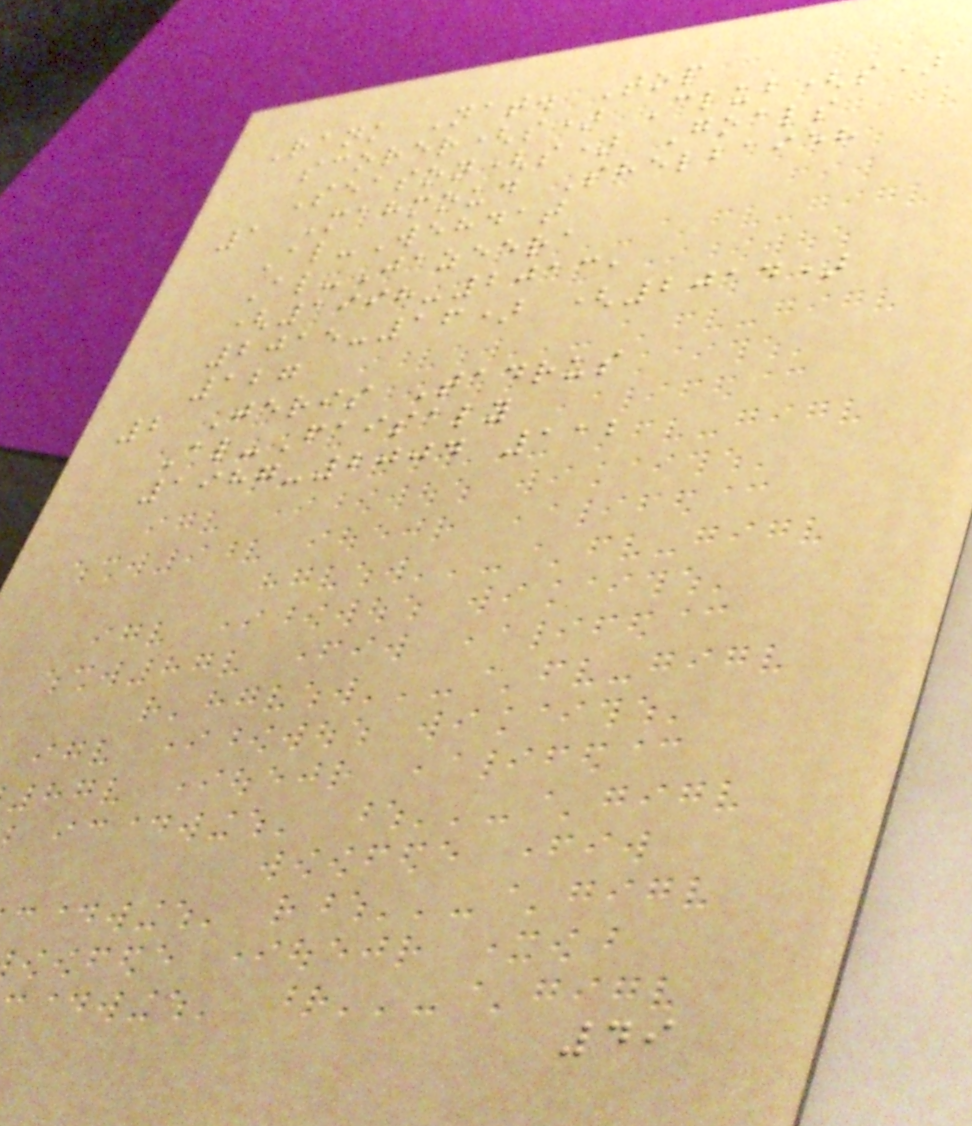Rank Nat. Top
scorer(s) Club(s)
Season(s) Goals
1 Mahmoud Shelbaieh
Al-Wehdat
Al-Jazeera
(1998-2013,
2015-16) (2014)
127
2 Jeris Tadrus
Al-Faisaly
1987-2004 112
49
